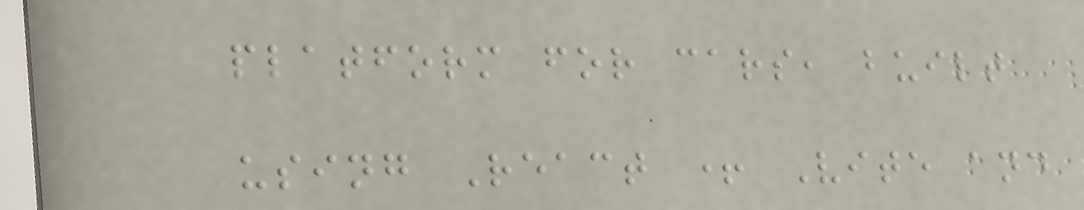platform for cars, built
using React + Vite and
